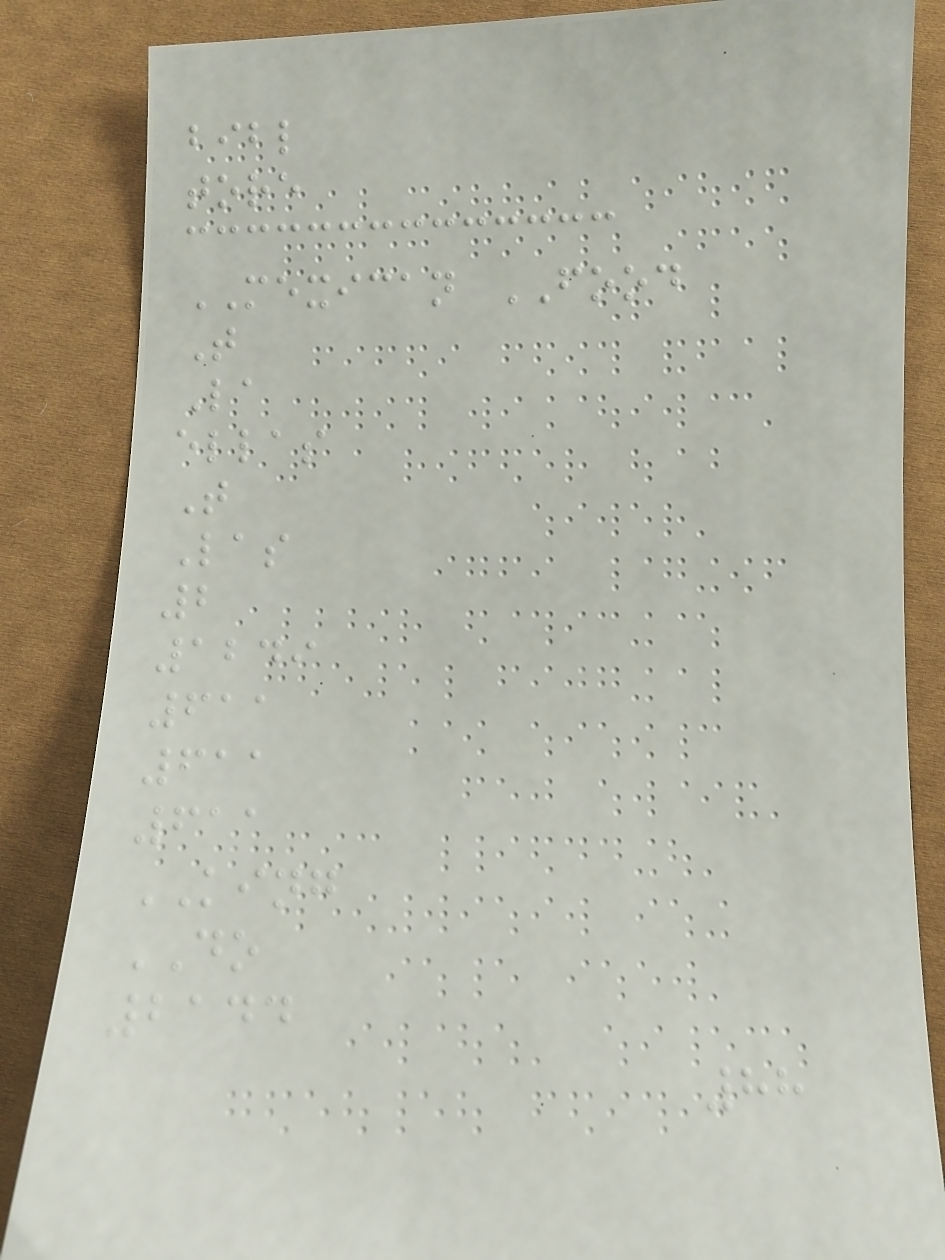bibl
tore
MEXICAN FOOD
T
La
ellas
T
Las
2
1249
611
611
611
KING
DO
2144
88
